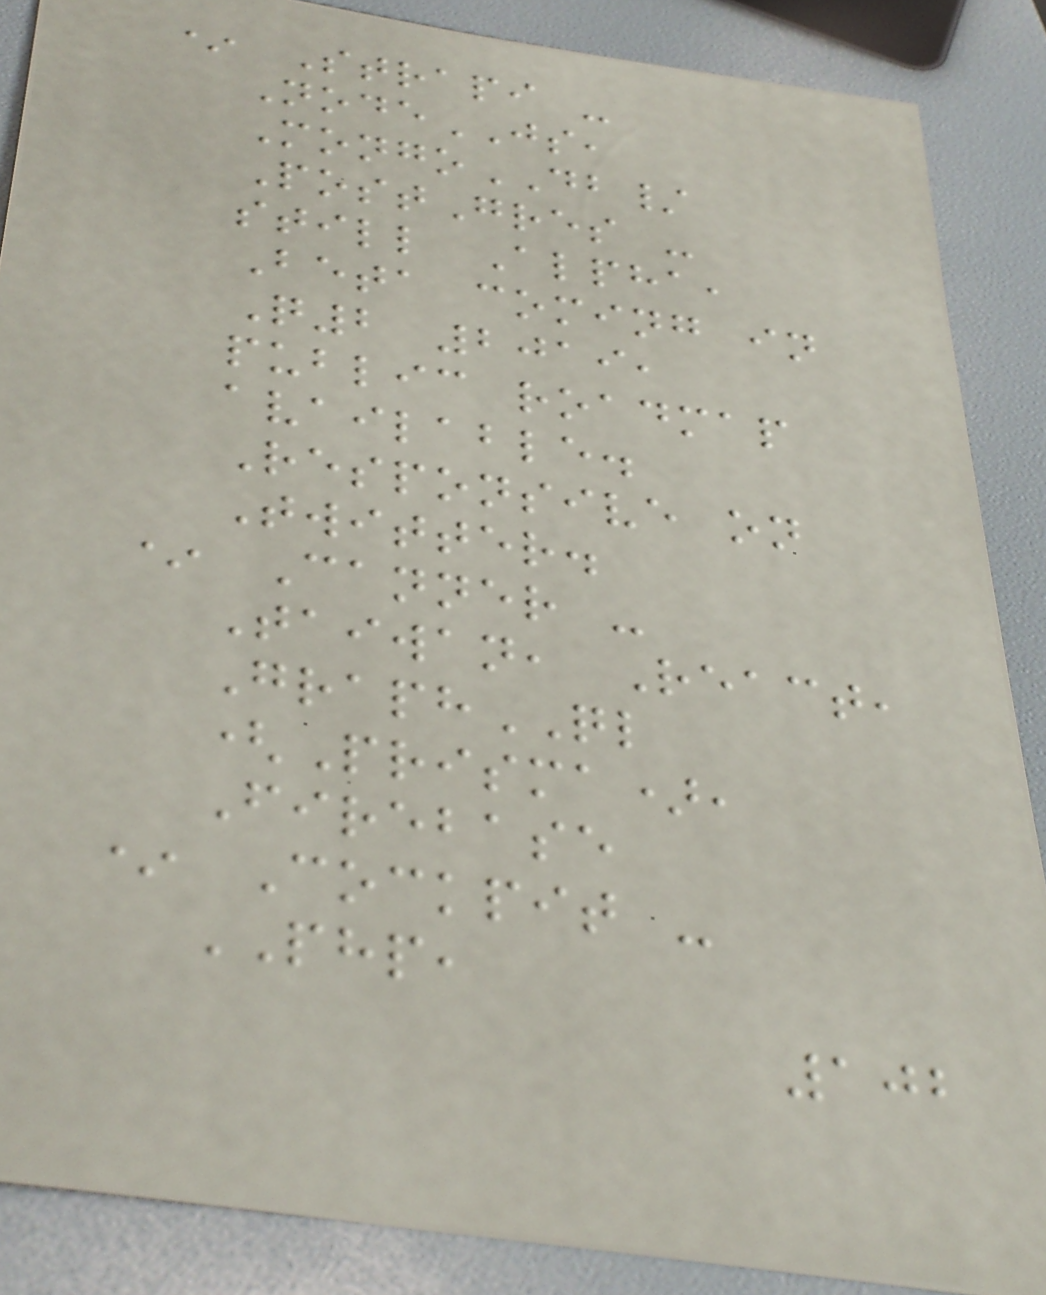* Strapi -
NodeJS,
MongoDB/
PostGres -
still Alpha,
Beta coming in
Q2 2019,
public roadmap
available.
Responsive on
Twitter.
* Canner -
Taiwan, React,
GraphQL
(Prisma),
Firebase
* Cockpit -
PHP,
102
